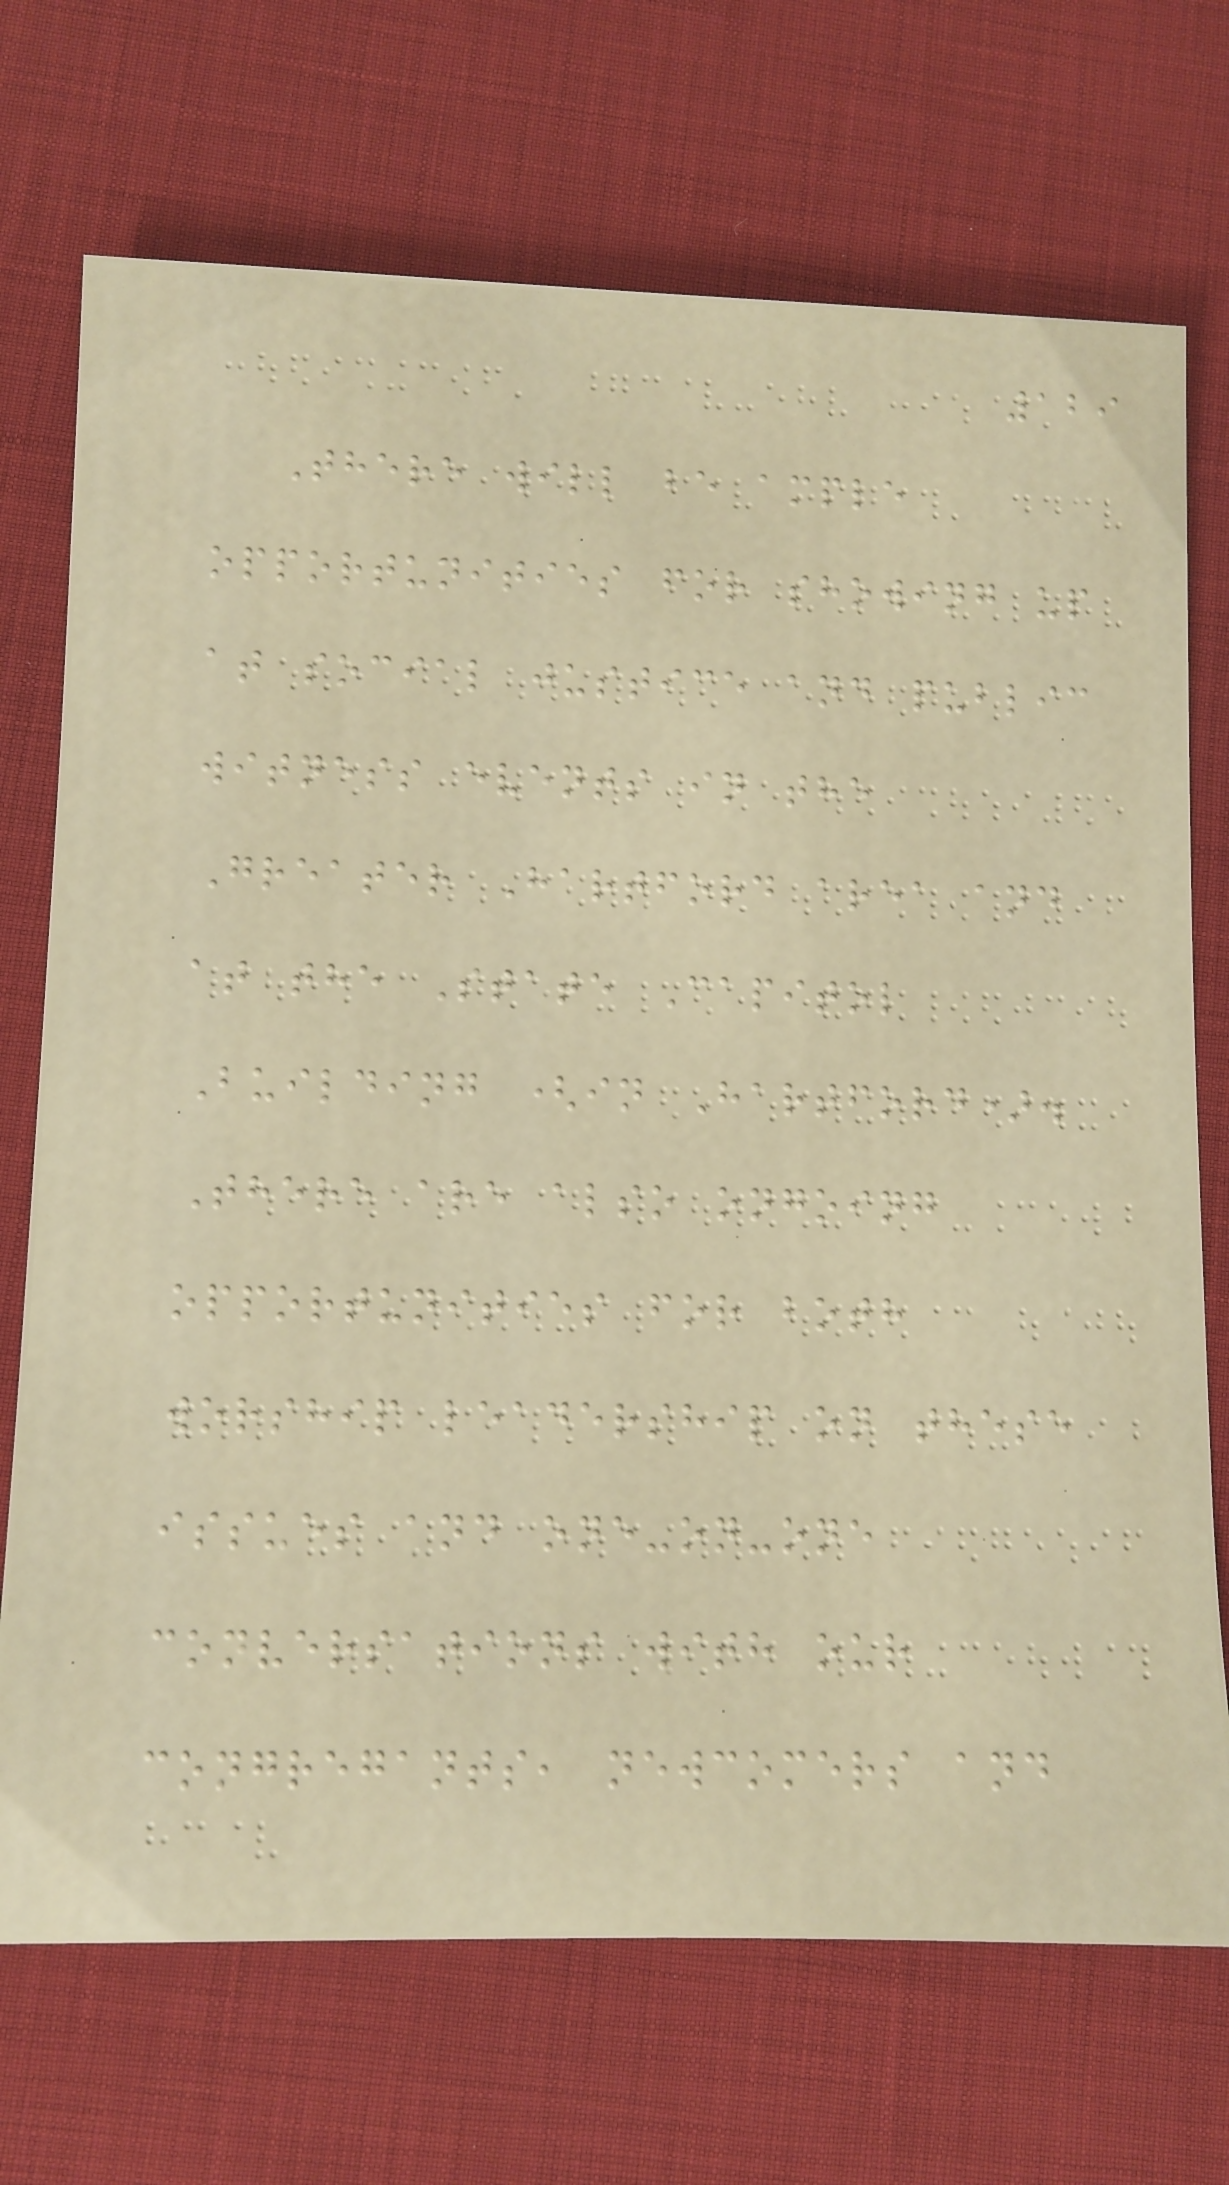129
There will be ample
opportunities for showing up
at social justice and public
witness events in the
Greater Hartford area and
at the State Capitol
Building (in Hartford).
There are also ongoing
opportunities for both
worship leadership on these
issues and one-on-one
conversations with our
congregants, newcomers and
